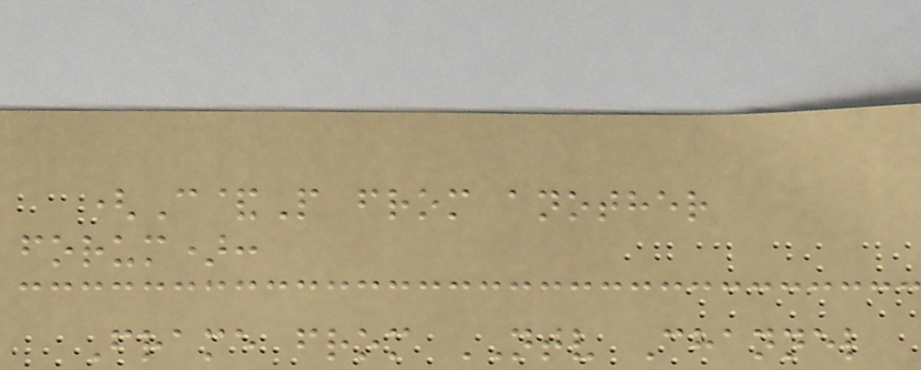(C&P from another
forum):
Frame from NTV Channel
